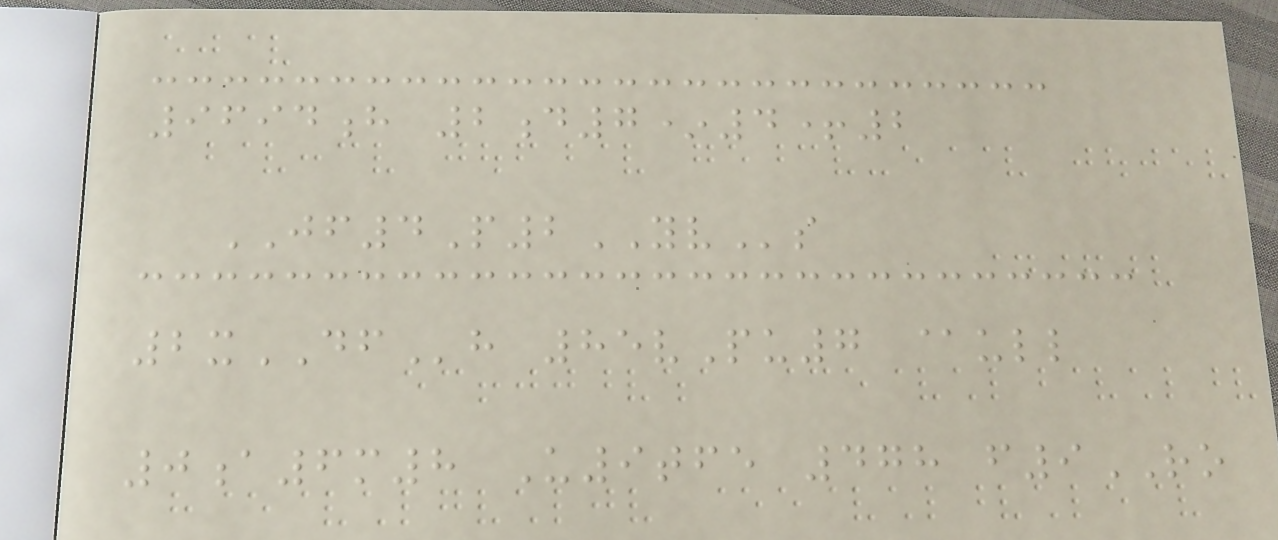9694h 2d7*4+2
JF4P2YVs
2xDFh 85vPu7 @ull
0a6m8 U9tfe 478 f9RO
